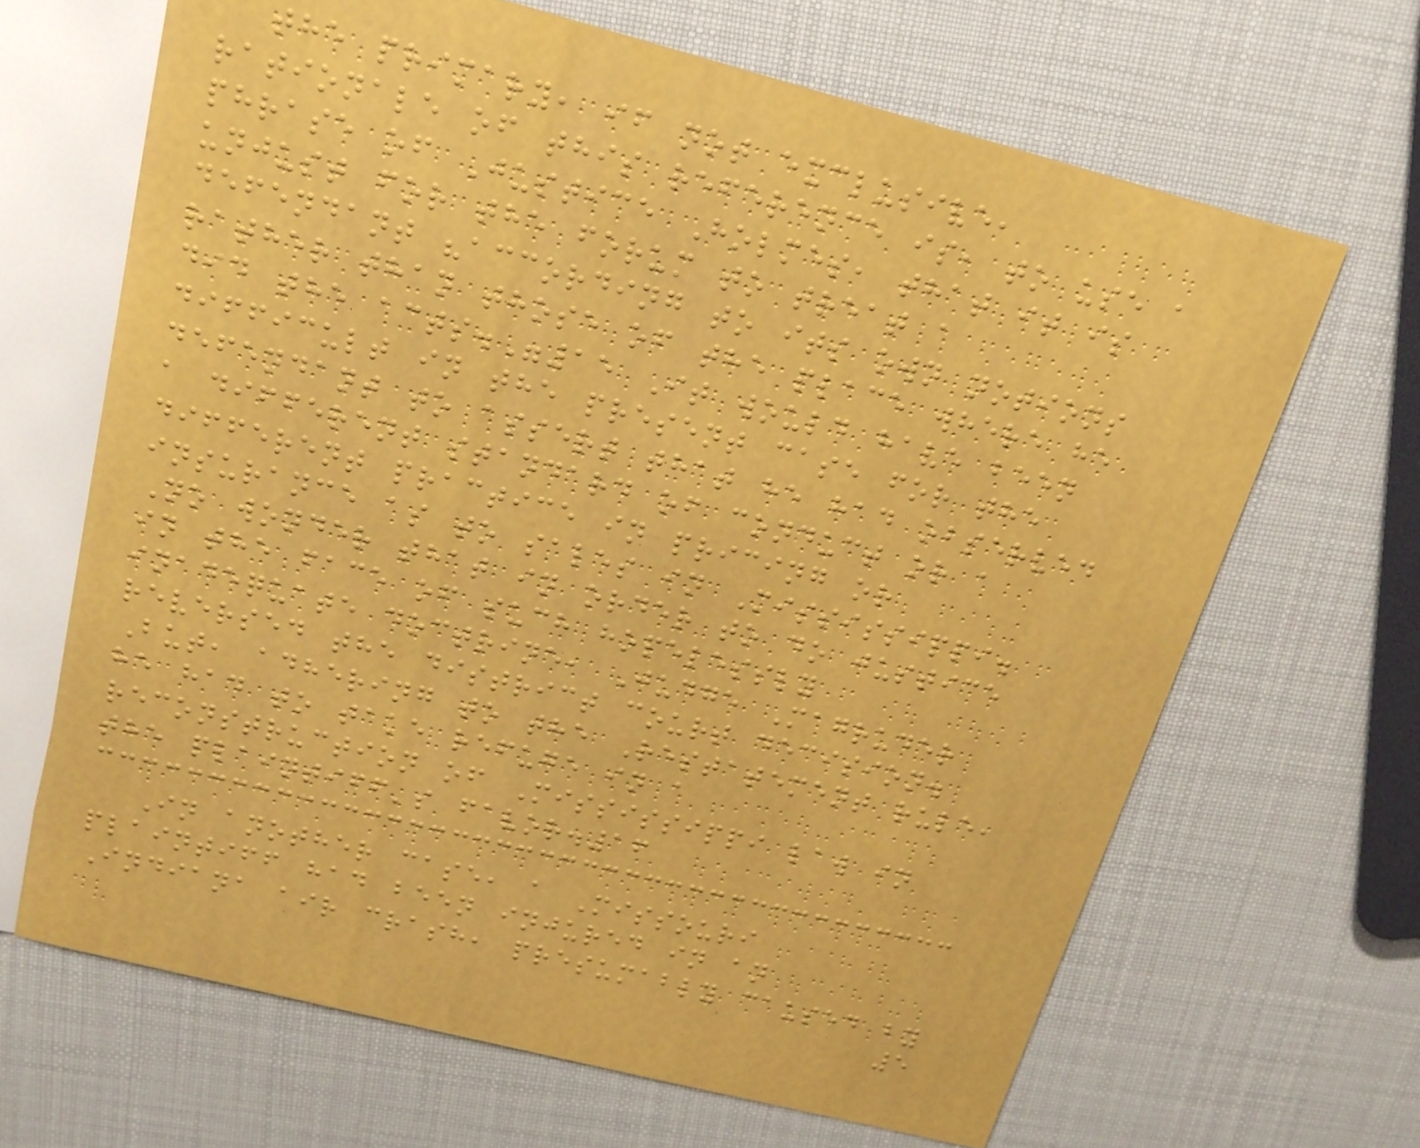the primary, if not exclusive,
rationale of this reference is, to use a
phrase of Justice Holmes, that it is
unjust for the forum to treat a
defendant "according to its own notions
rather than those of the place where he
did the acts."15 It would have been
difficult in the present case for the
defendant to assert that he had observed
a different standard of conduct or a
different practice in pricing or
insurance as to sales in Mississippi.
No wonder that in order to do justice
in the face of such hopelessly
inadequate doctrine, Judge Magruder
reversed the district court decision.
But, adhering to the Restatement rule,
he had to take refuge in a
reconstruction of Mississippi law in
the plaintiff's favor.16
In another case, a Missouri
plaintiff had been injured in an
Indiana air crash, presumably caused by
5
